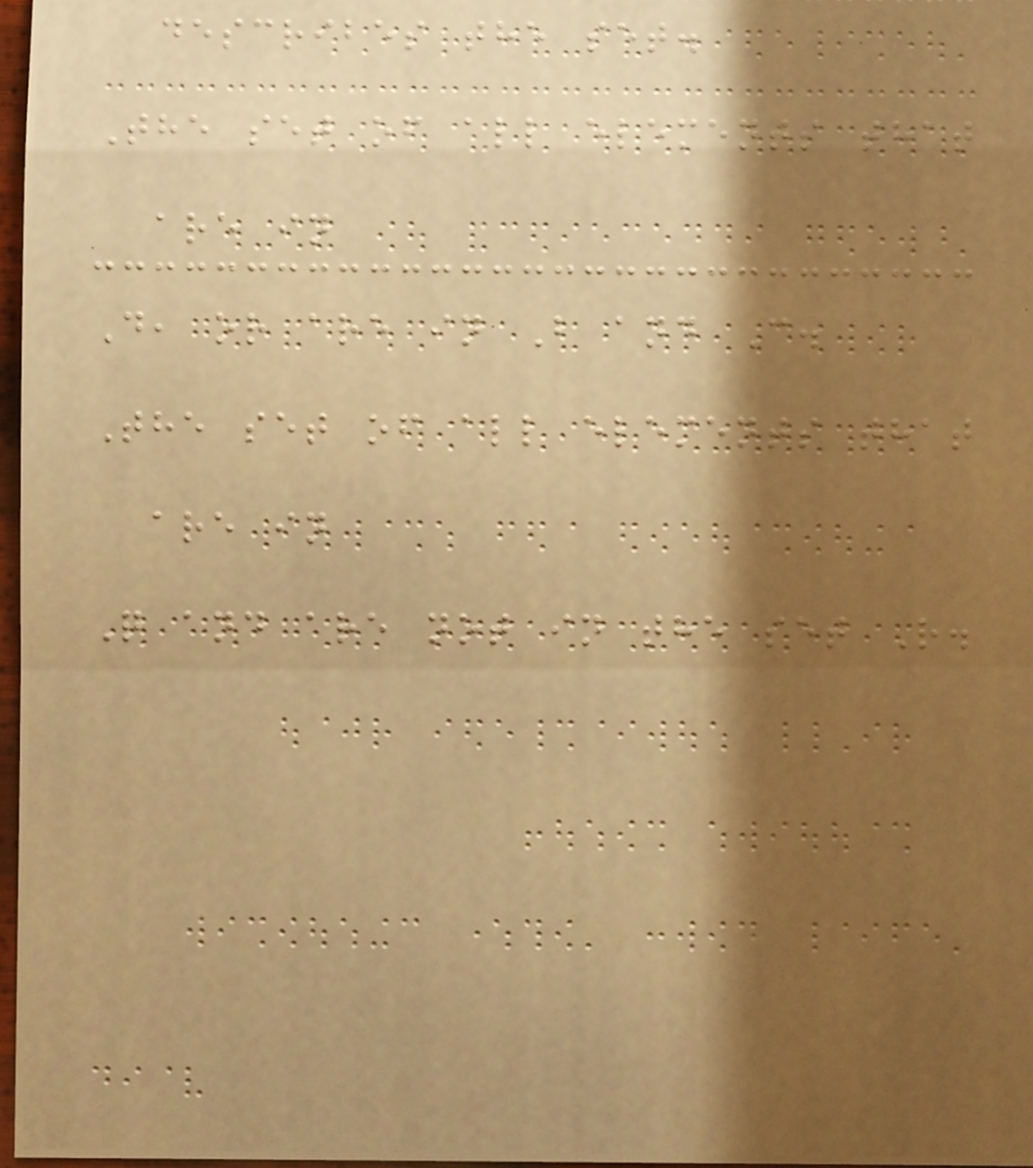describes the set.
The set of all elements that
are in
D, or are in B and C.
The set of all elements that
are in
Q and are not in the set R.
